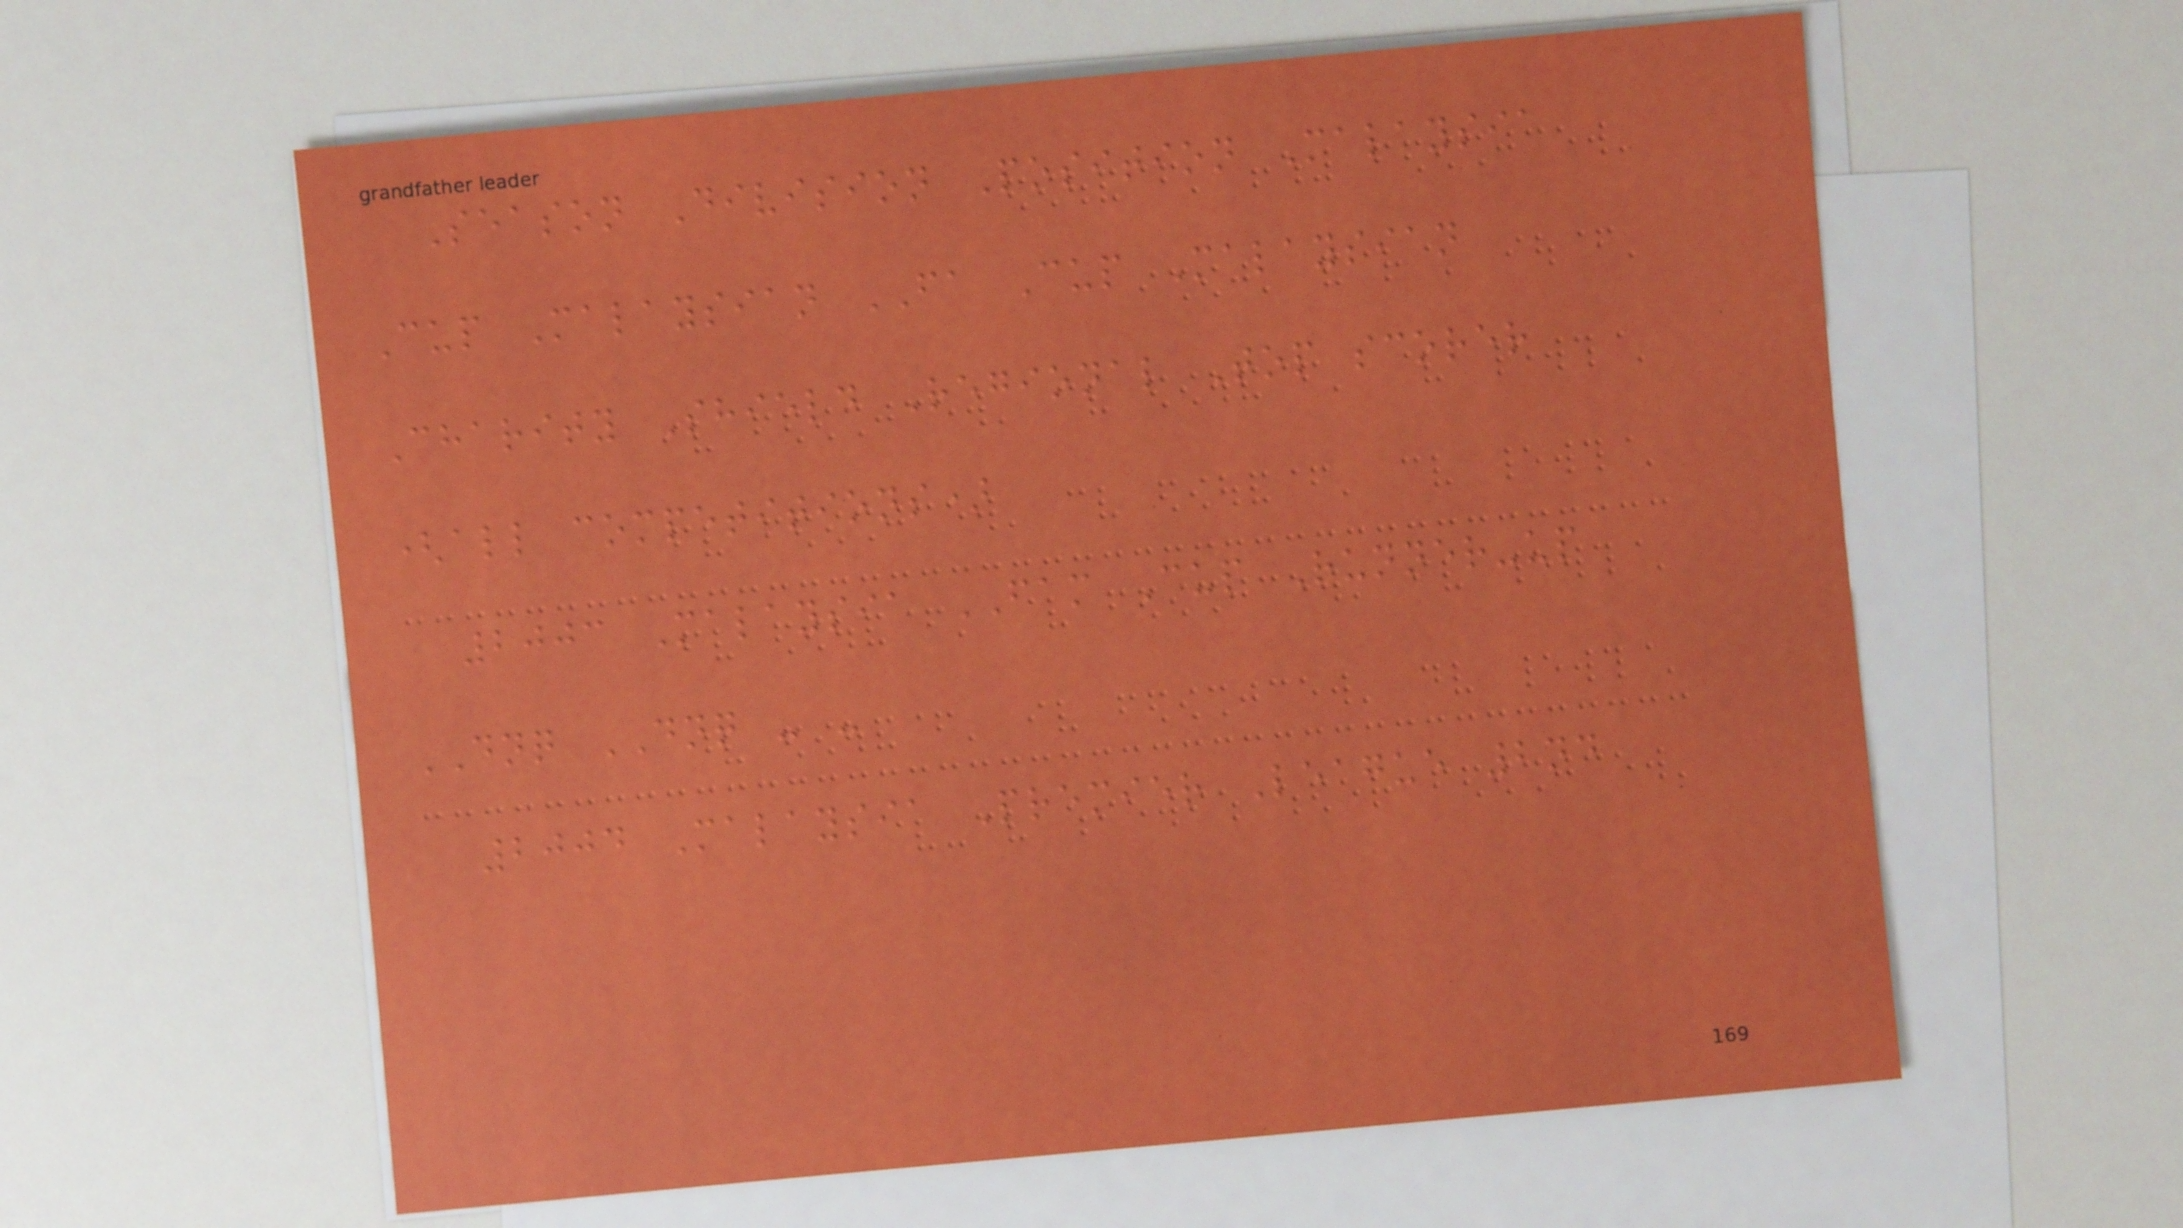Season Division Position Malaysia
Cup Malaysian FA Cup Malaysian
Charity Shield Regional Top scorer
(all competitions)
2003 Malaysia FAM Cup Runner-up
DNQ DNQ - -
2004 Malaysia Premier League 2nd
